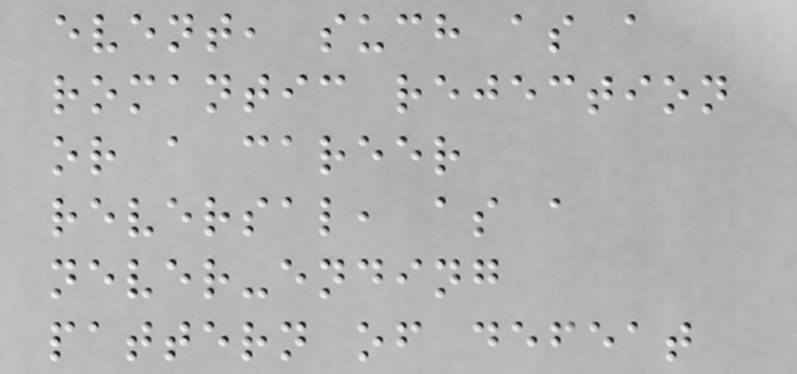event, such as a
romantic rejection
or a career
reversal, as a
never-ending
pattern of defeat
